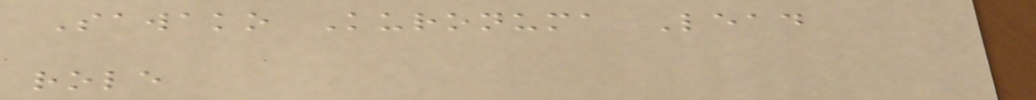Sawako Kuronuma Lead
role
